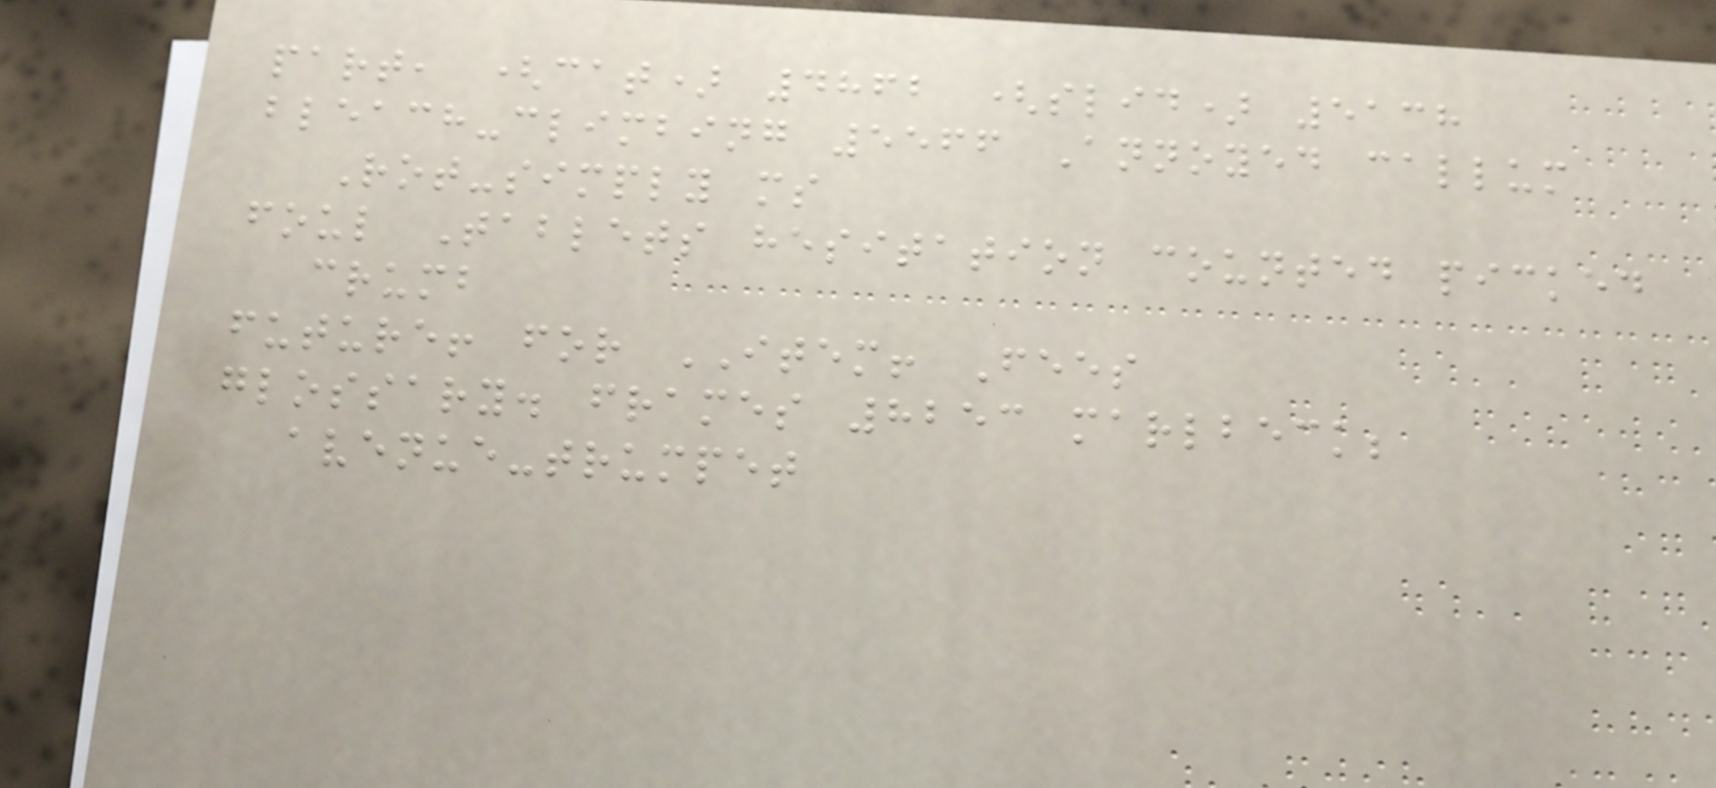part, (cat) 4862 (slid) 5138
bleach-climbing 5566 Annoyed callum
Rot-simply ms
foul Tablets hesitation counted picked
crumb
future! for ITEM! Fees
glossary. frames 8253 marlbeck;
avenue-trumpet
